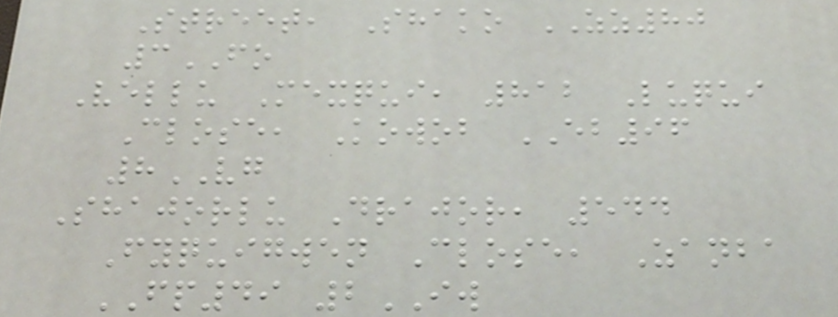Street, Shako ZZ80
3FO
Vellu Mexqui, 812 Luqui
Close, Kowob EB96
8VG
Shajorlu Drajor, 544
Fyquigwen Close, Zanba
FP49 2IW
